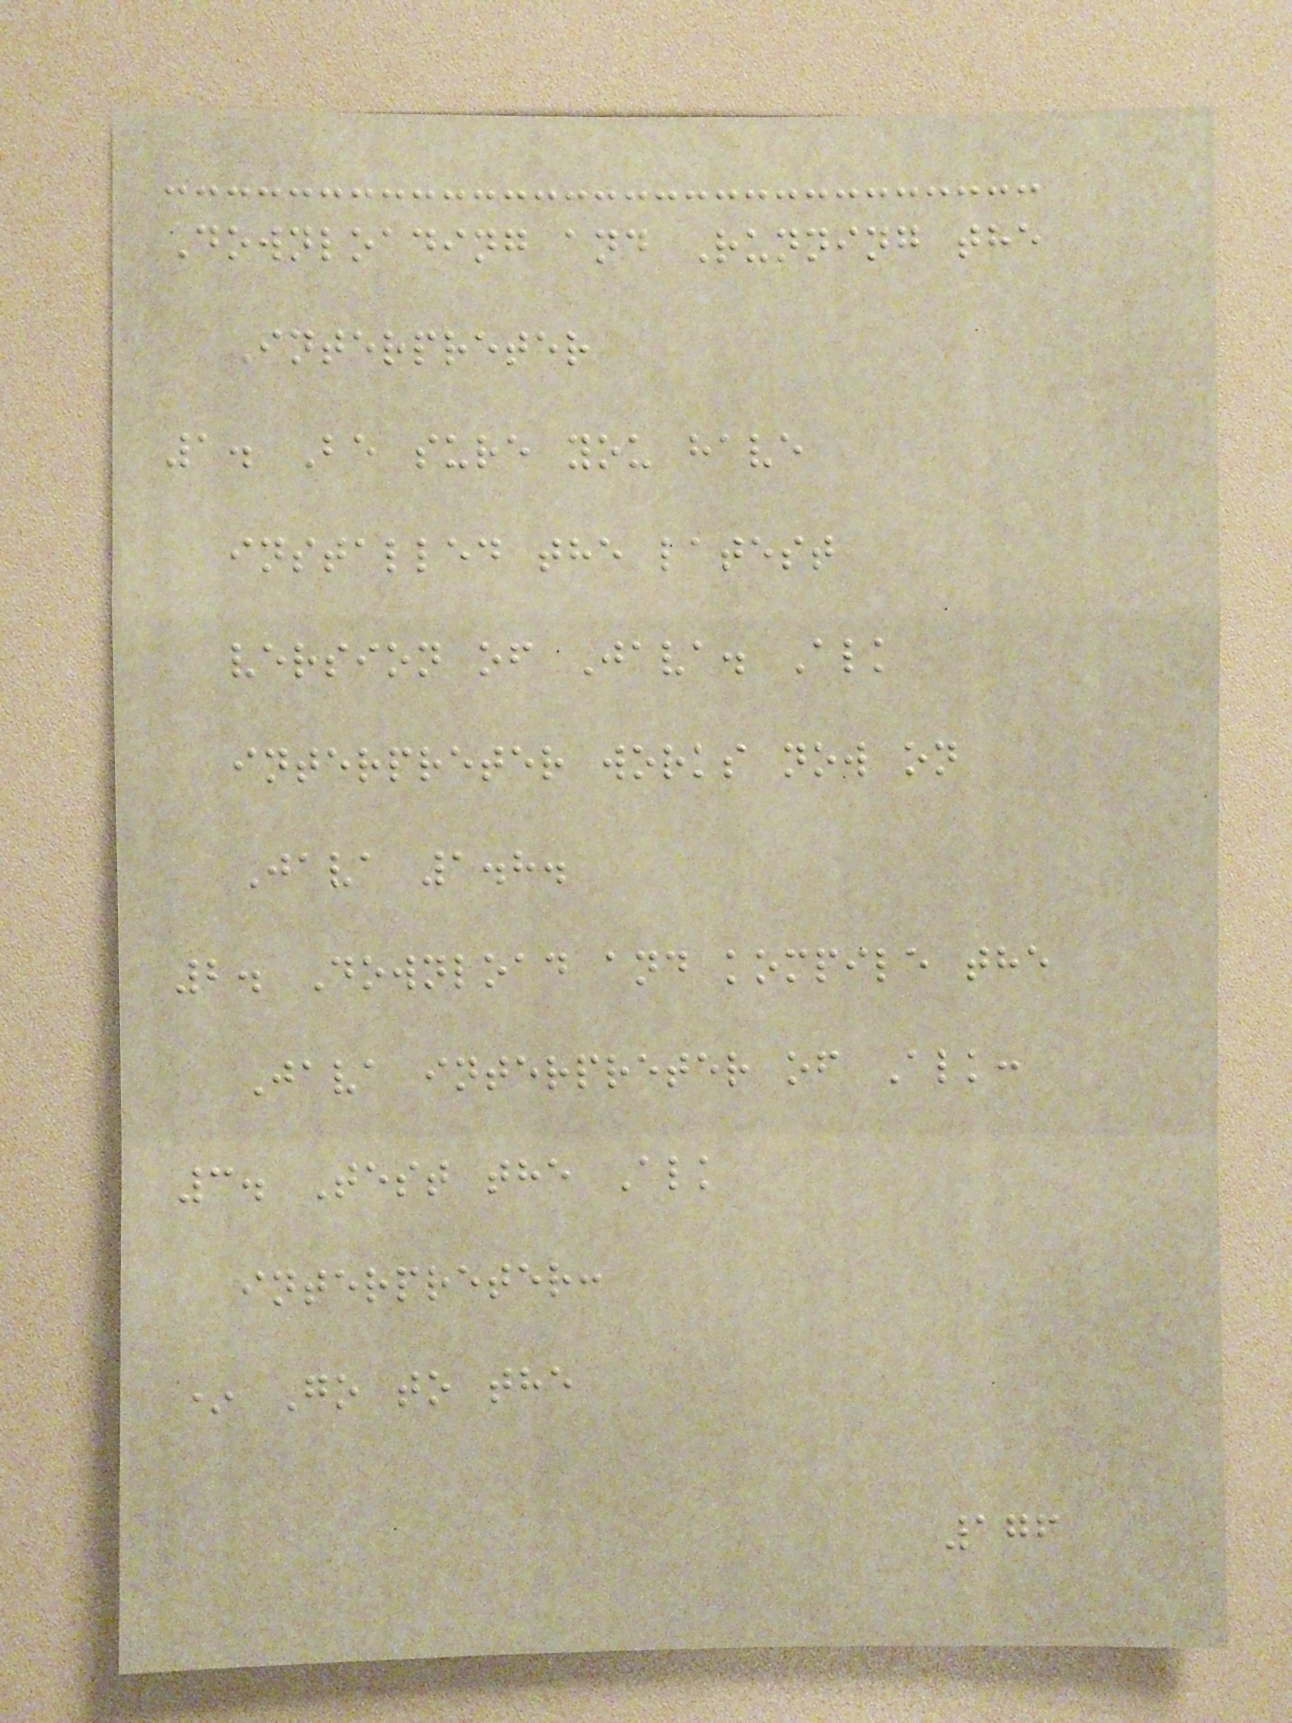Downloading and Running the
Interpreter
1. Be sure you have
installed the latest
version of Java. Alk
interpreter works now on
Java 1.8.
2. Download and kompile the
Java interpreter of Alk:
3. Test the Alk
interpreter:
* Go to the
176
